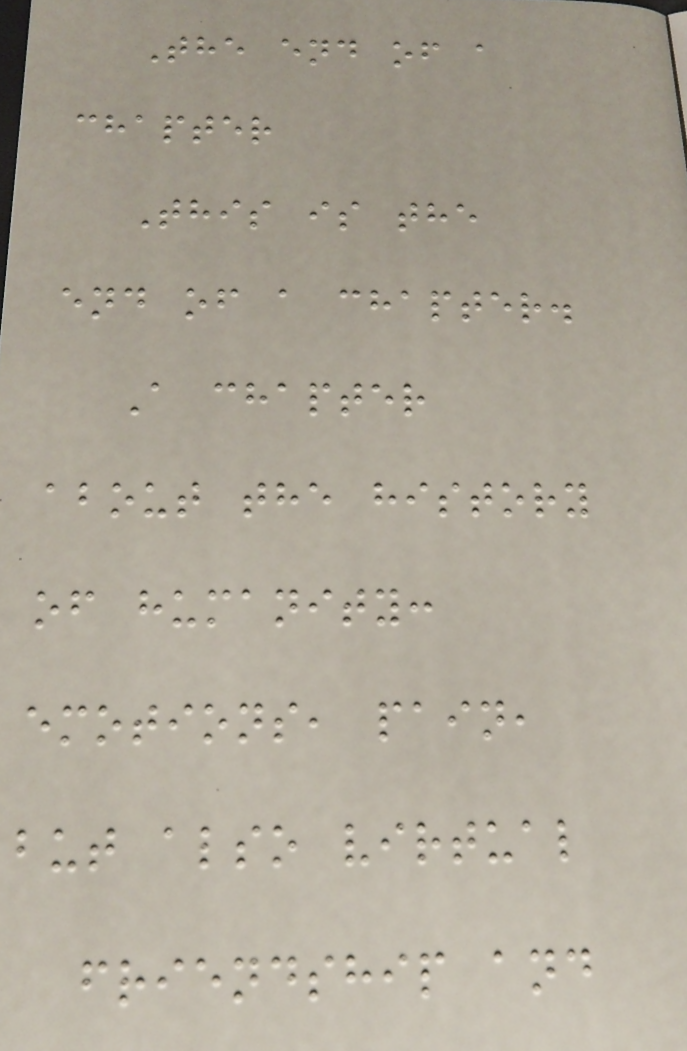The end of a
chapter
This is the
end of a chapter.
A chapter
about the history
of humanity:
emotions, pain,
but also virtual
friendship and
